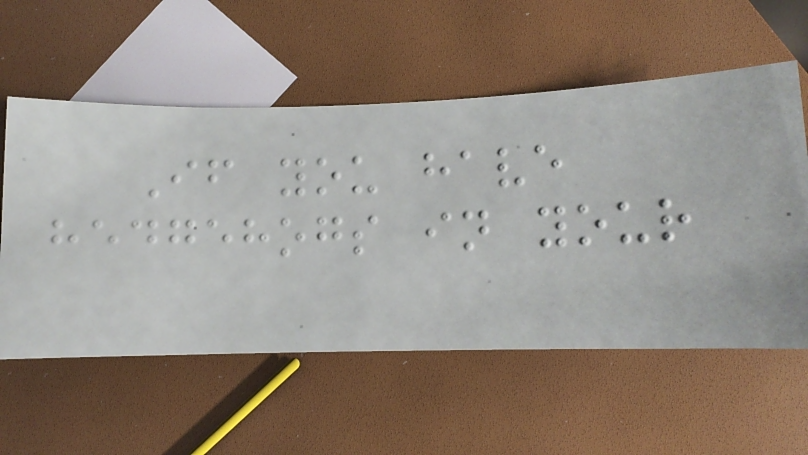If you have
hedgehogs in your
